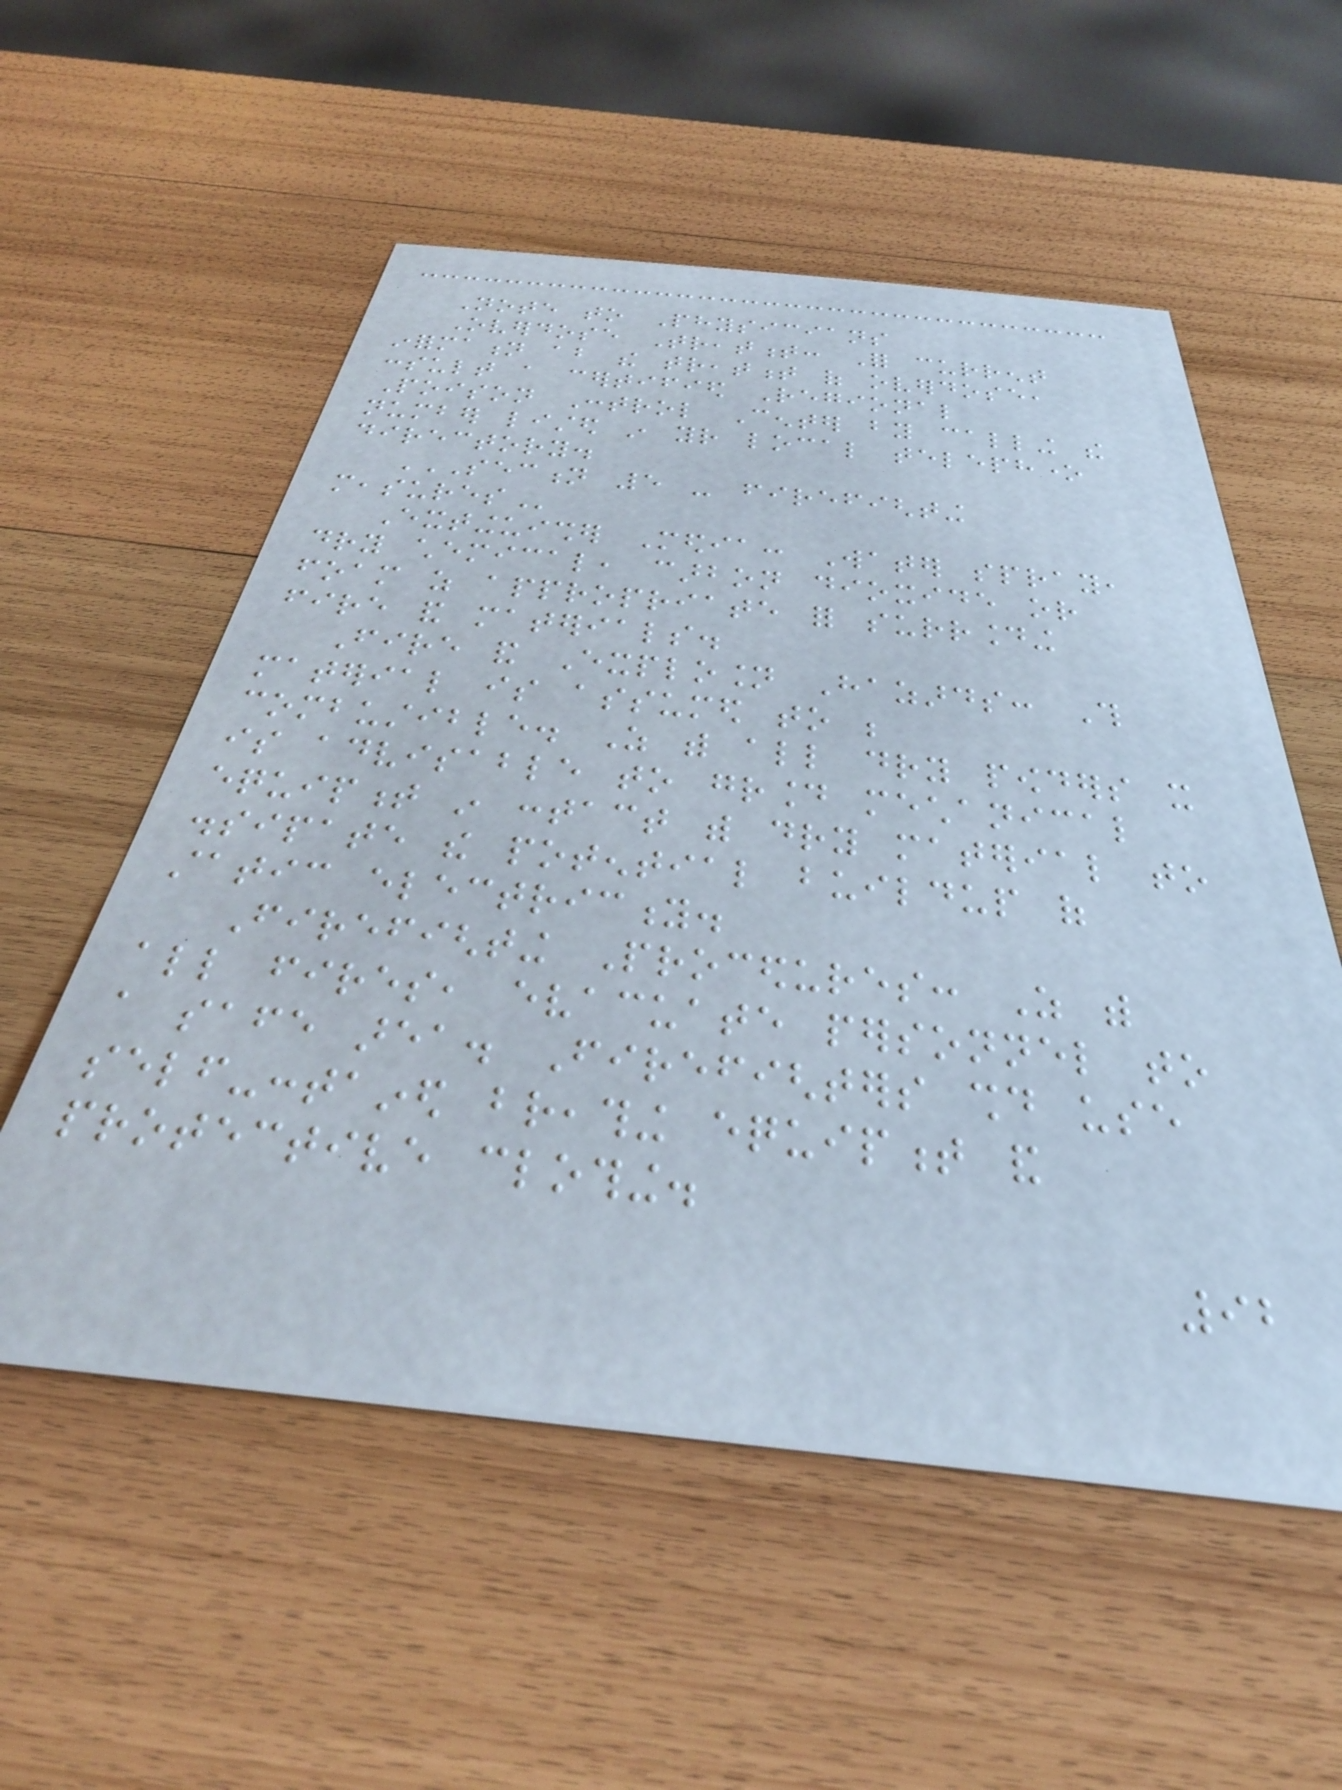Note to Physicians
Overdose Treatment: For current
information about the treatment of overdose,
consult a certified Regional
Poison Control Center by calling the
number listed in your local telephone
directory.
SECTION 5 - FIREFIGHTING
MEASURES
Extinguisher Media: Water spray,
dry chemical, carbon dioxide or
foam as appropriate for surrounding
fire and materials.
Fire and Explosion Hazards: This
material is assumed to be
combustible. As with all dry powders it
is advisable to ground mechanical
equipment in contact with dry material to
dissipate the potential buildup of
static electricity.
Firefighting Procedures: As with
all fires, evacuate personnel to
a safe area. Firefighters should use
self-contained breathing equipment and
protective clothing.
92
